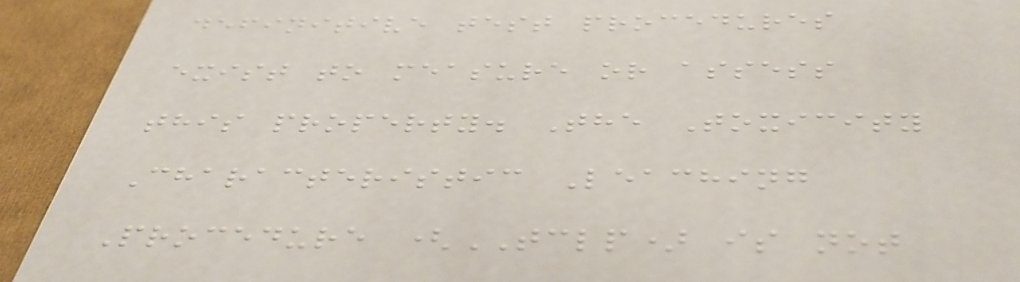definitive test procedures
exist to measure or assess
this property. The Toxicity
Characteristic Leaching
Procedure (TCLP) is not
